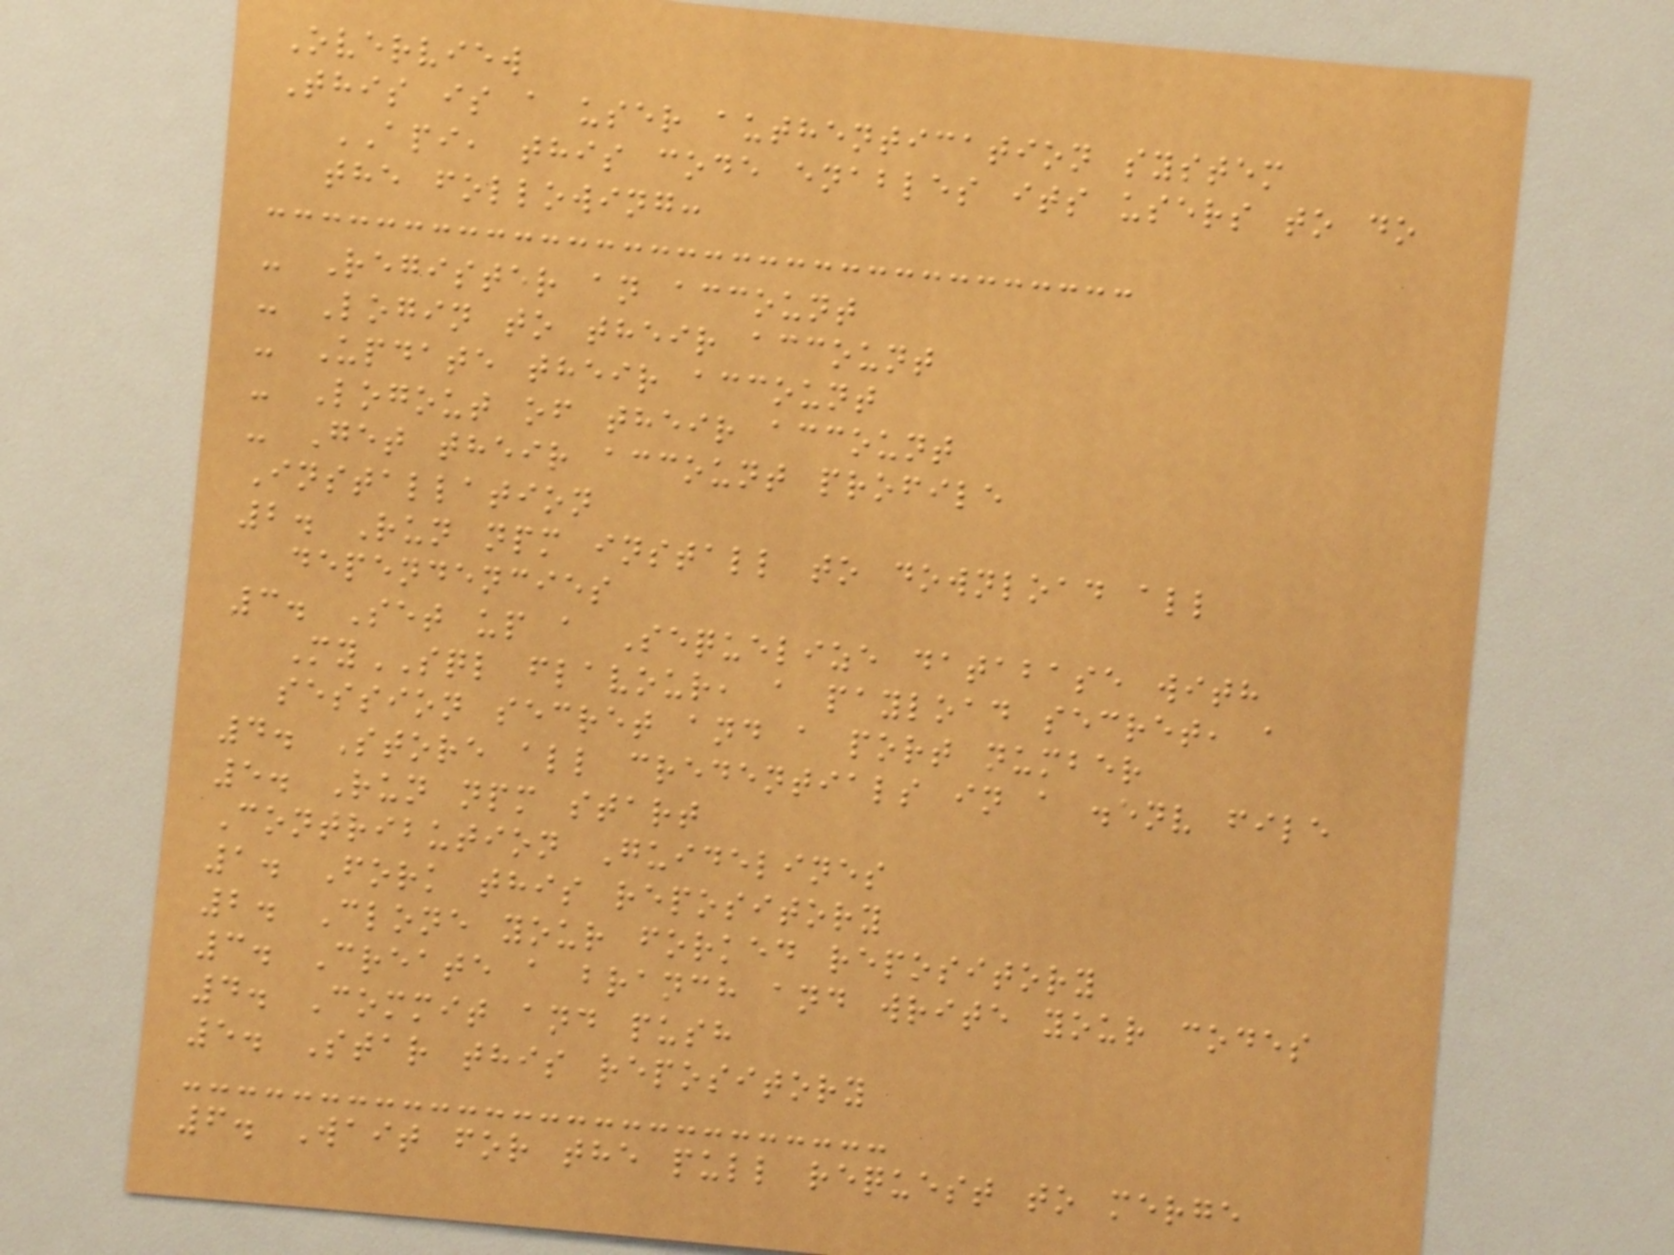Overview
This is a user authentication system
API, this code enables its users to do
the following:
- Register an account
- Login to their account
- Update their account
- Logout of their account
- Get their account profile
Installation
2. Run npm install to download all
dependencies
3. Set up a Sequelize database with
MySQL flavour, a payload secret, a
session secret and a port number
4. Store all credentials in a .env file
5. Run npm start
Contribution Guidelines
1. Fork this repository
2. Clone your forked repository
3. Create a branch and write your codes
4. Commit and push
5. Star this repository
6. Wait for the pull request to merge
